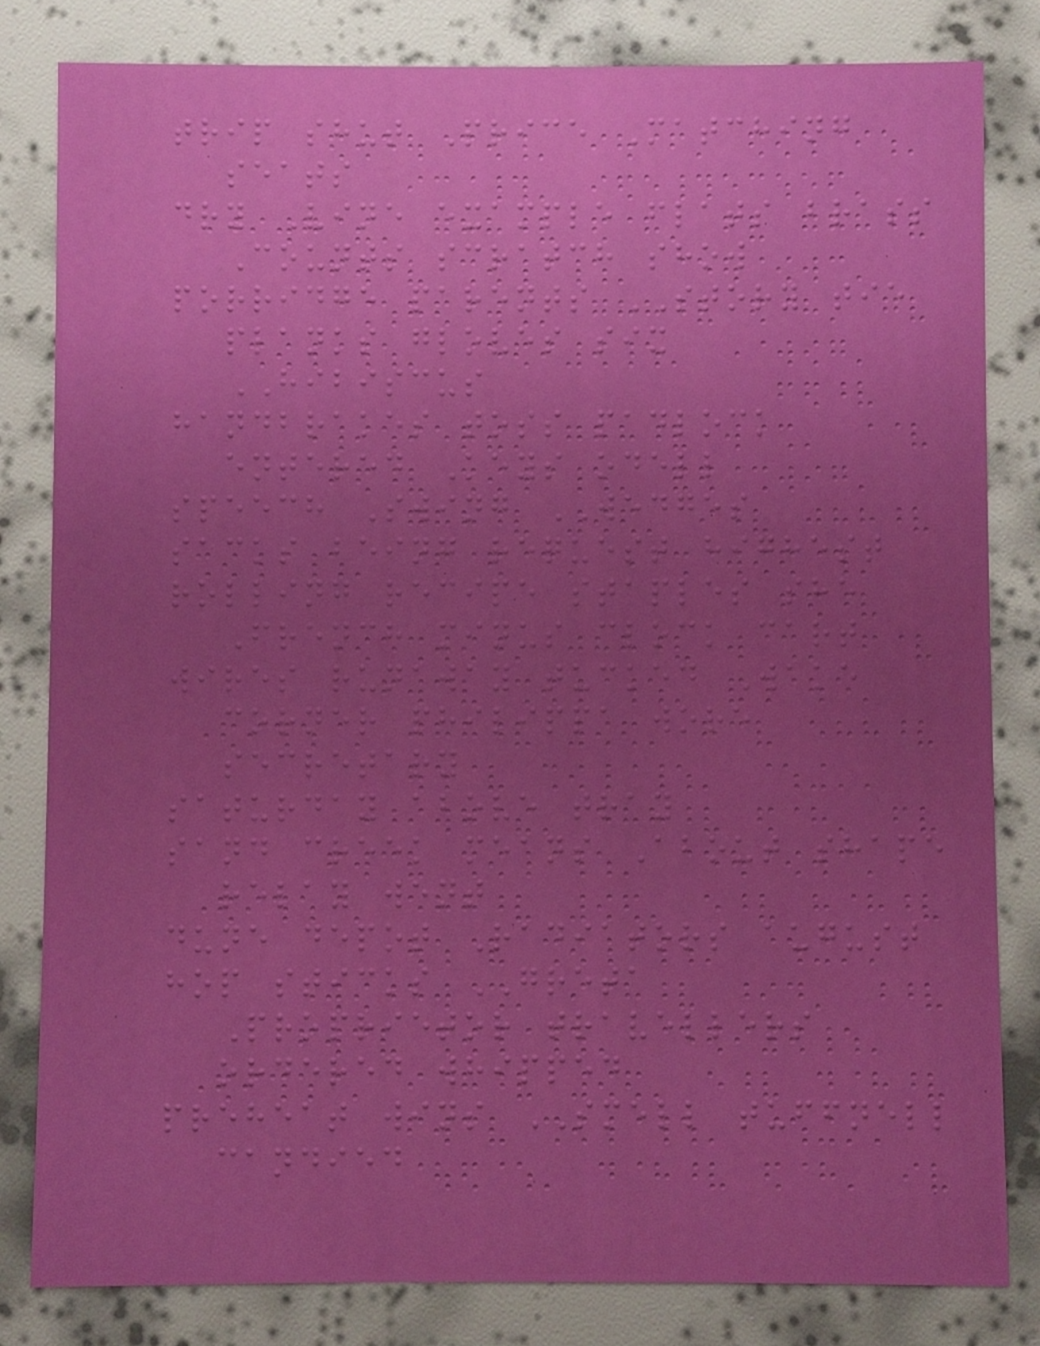trip shut Price Matching
seats
dry Vine example flats brass
Counts scratch show
porridge parents STORY tie
planks gloves six
HIBISCUS
handbrakes toss padlock
entered Keys odell
speech Swing WEDGES
sacks being request highest
rolling recipe staples she
French minus clock cart
wires runaway tucked Wake
corner philippa wore
secretary
saturday above tray
sand creek means About shape
relay went
dune depot Radiators august
hop sticks GRETA
Proprietor travellers
ordered whipped
preheat wins SMELL tuffnell
candied
